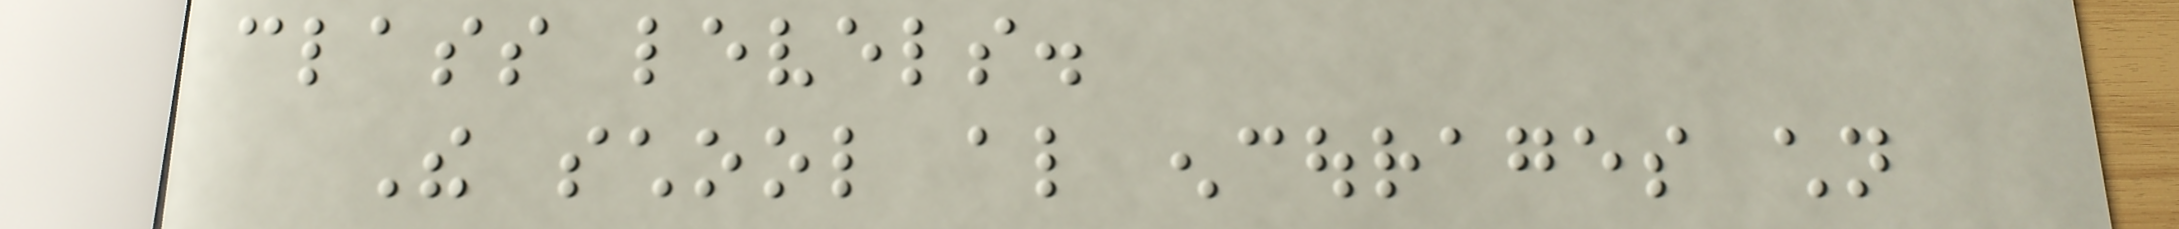class levels.
The school also encourages children
